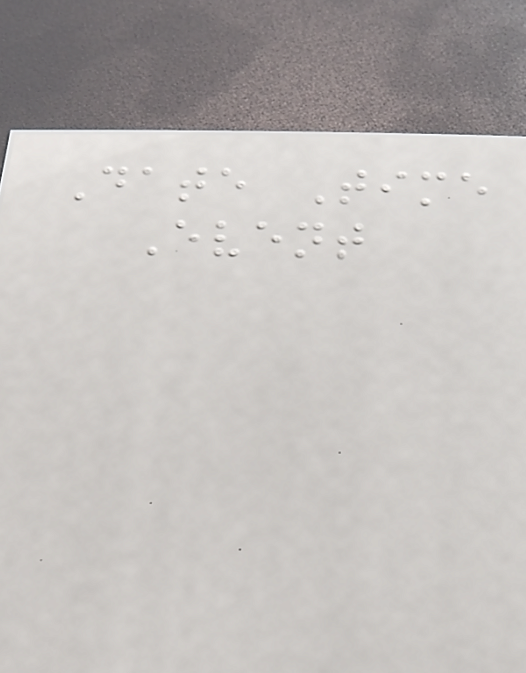Date Time
Event
